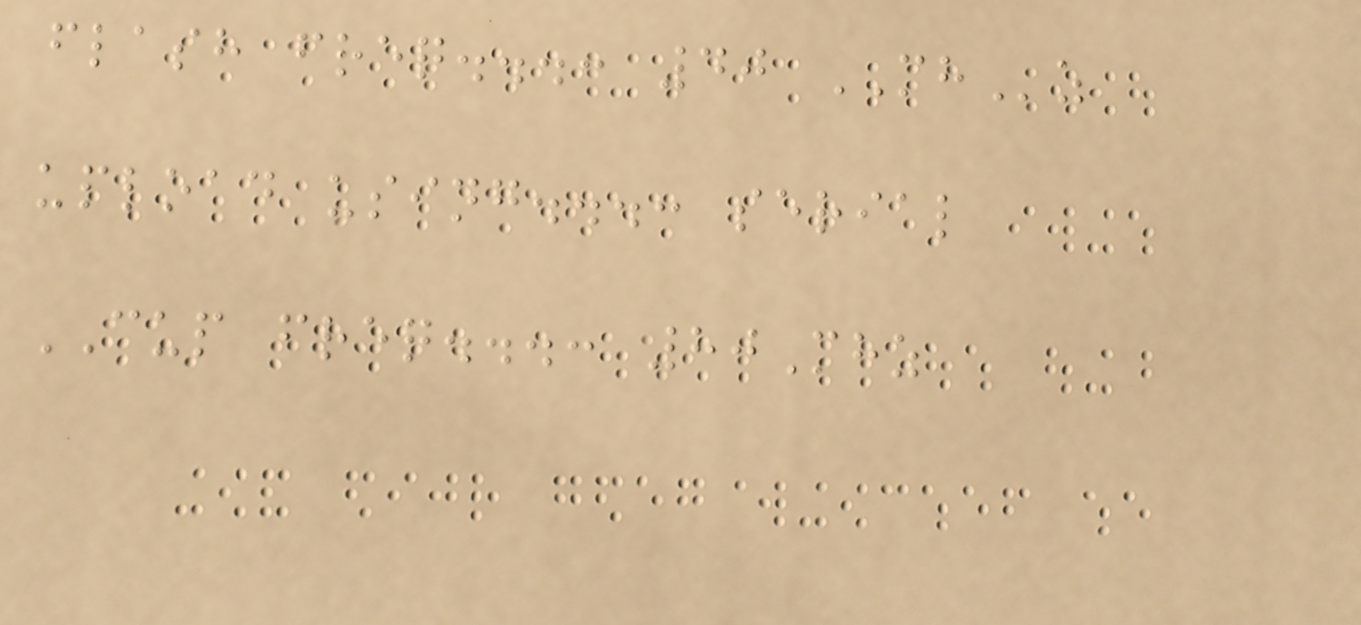flash freq...: 40 MHz
upload using...: serial
CUP freq...: 80Mhz
